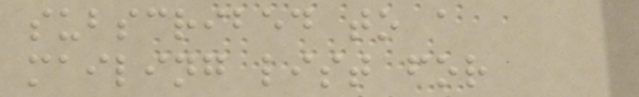subscribed to a
mailing list for
